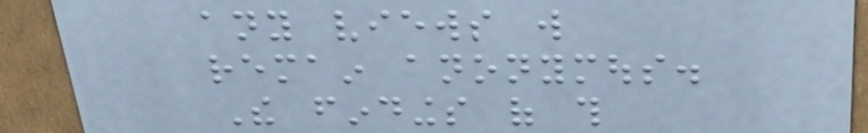any views will
remain anonymous.
The findings of this
